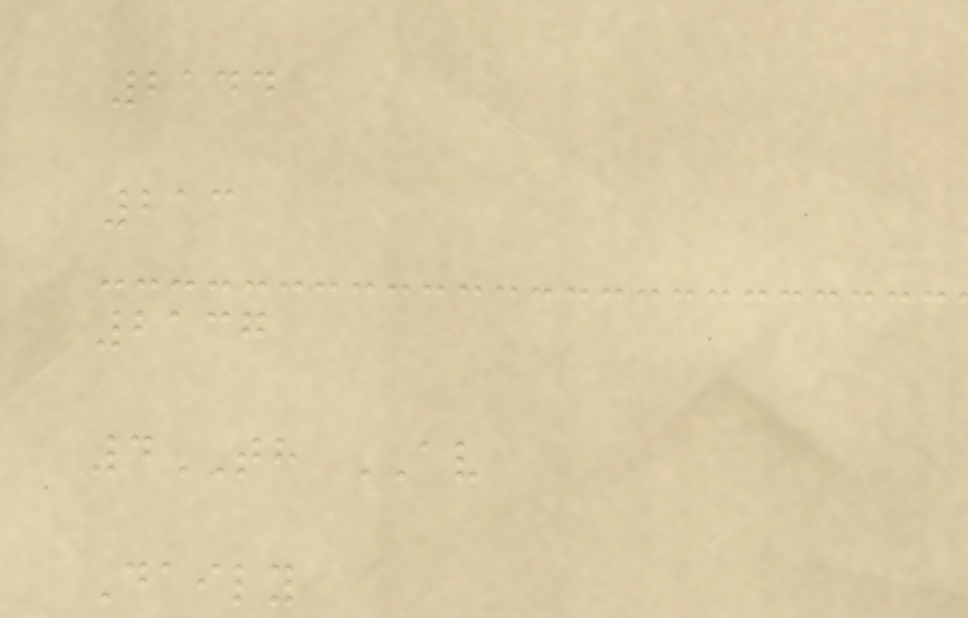2144
213
2137
4TH AV
Daily
